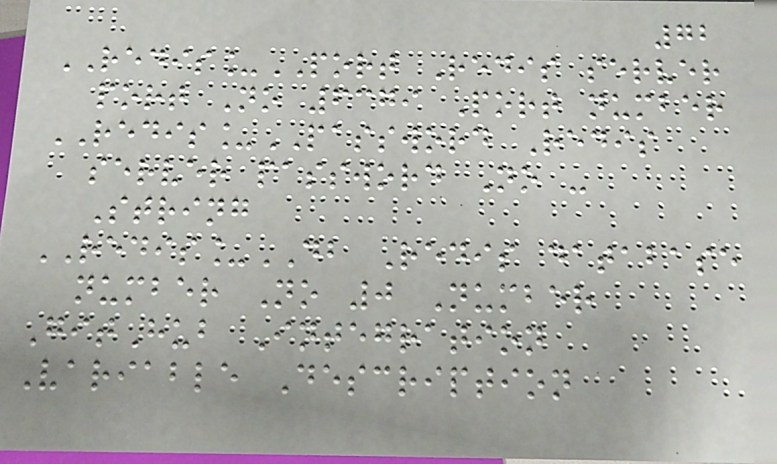72
REDIS_PORT Redis server
port No 6379 Port number
REDIS_PASSWORD Redis
server password No -
String
REDIS_DB Redis database
number No 0 Number
GitHub Integration
Variable Description
